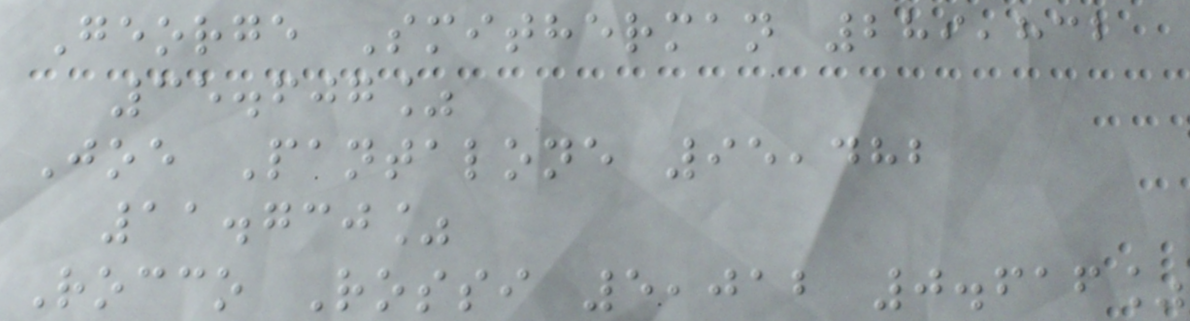George Smitherman 289,832
35.607%
Joe Pantalone 95,482
11.730%
Rocco Rossi 5,012 0.616%
